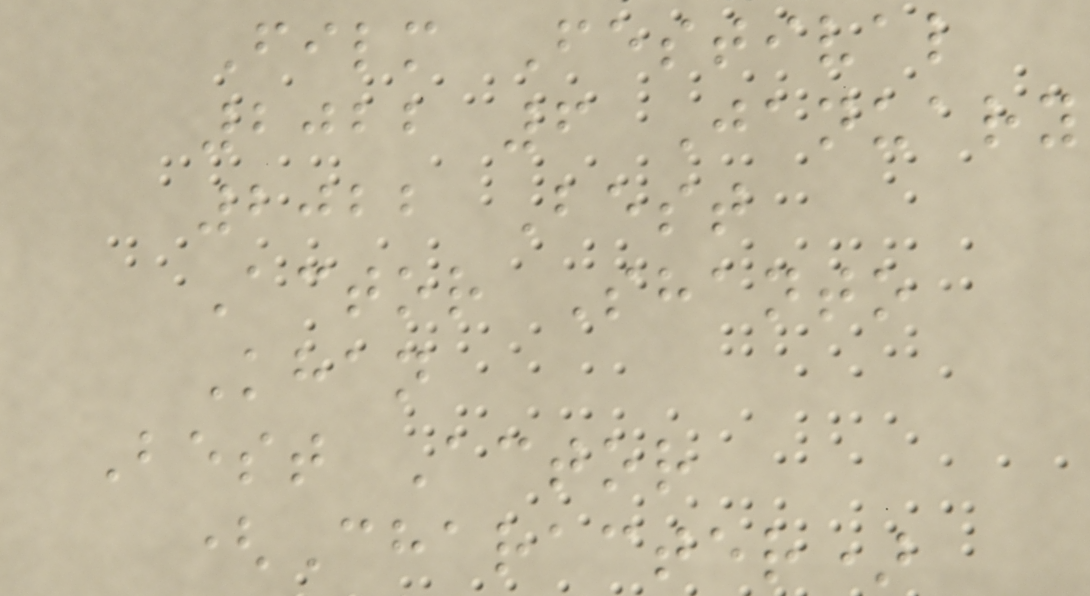Film Festival
2022 6 January
2022 Best
Actor Shanto
Khan
Best Actor
(Character)
